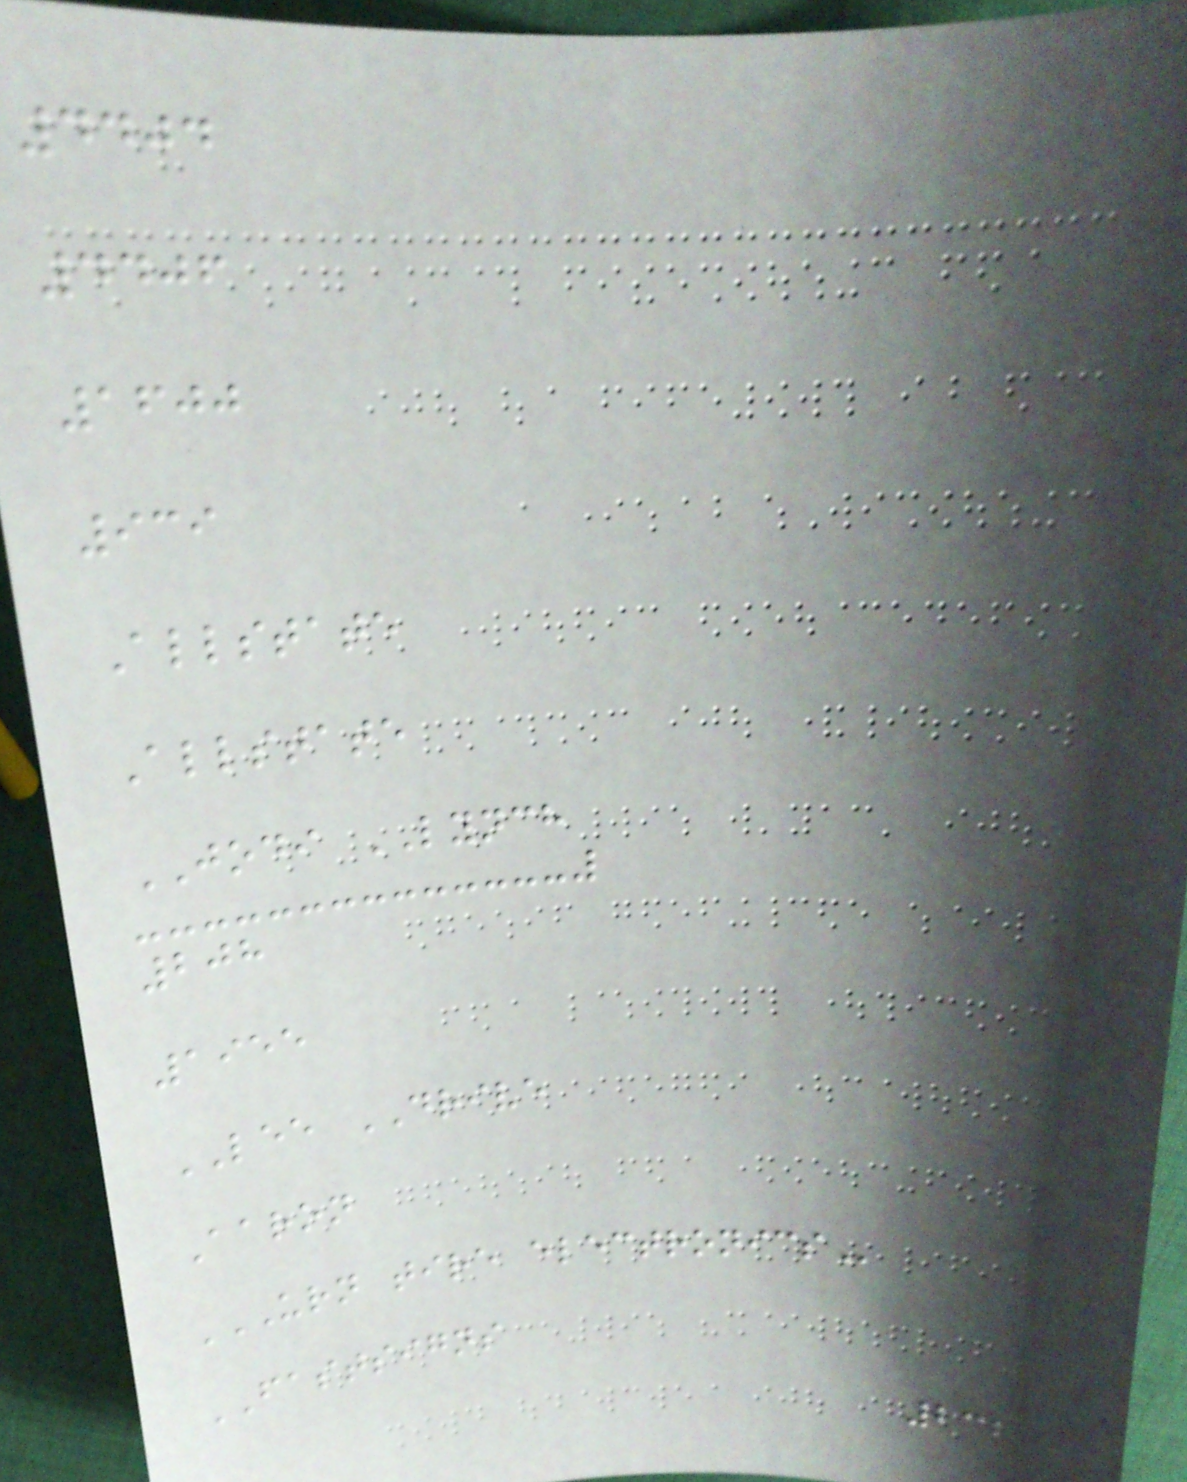4404
4406
1600
939
Allstate
Allstate
JODI LYNCH
208
1955
LEE DRIVE
Aaron
URN TIRE ELECTRONICS
FASTSIGNS
232
